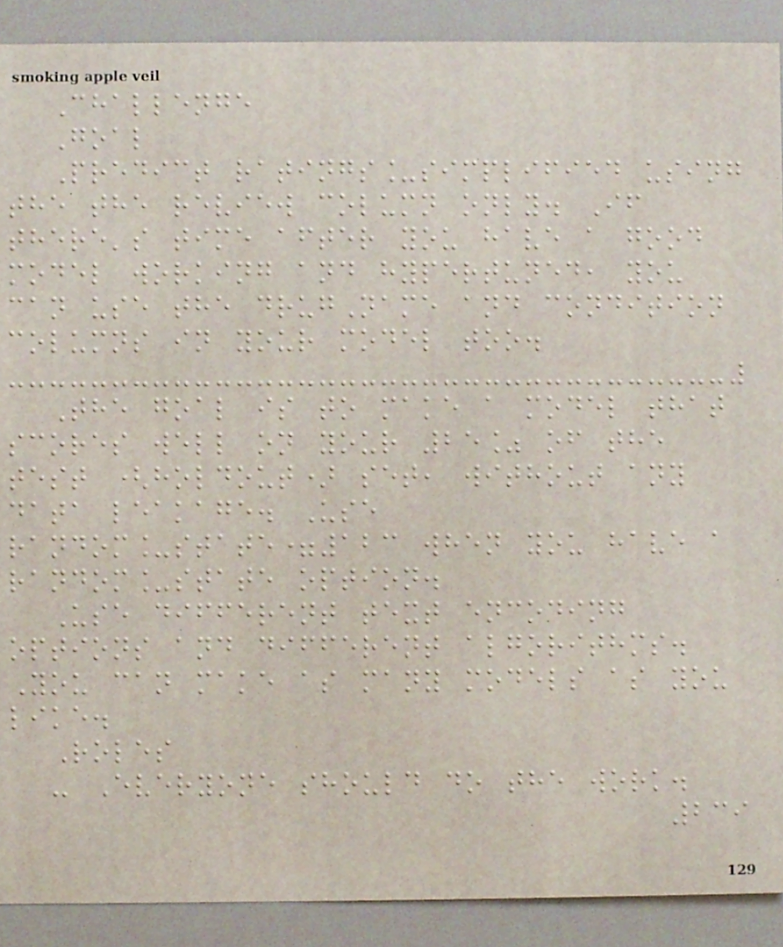Challenge
Goal
Predict ratings_simplified using
the the review column only. If
there's time after you have a good
model working and hypertuned, you
can use the drugName and condition
columns in your model too.
The goal is to make a model that
scores well on your 25% of the
test (holdout) set, without any
data leakage. Use
random_state=123 when you have a
random_state option.
Use different text encoding
options and different algorithms.
You can make as many models as you
like.
Roles
- Everyone should do the work.
239
